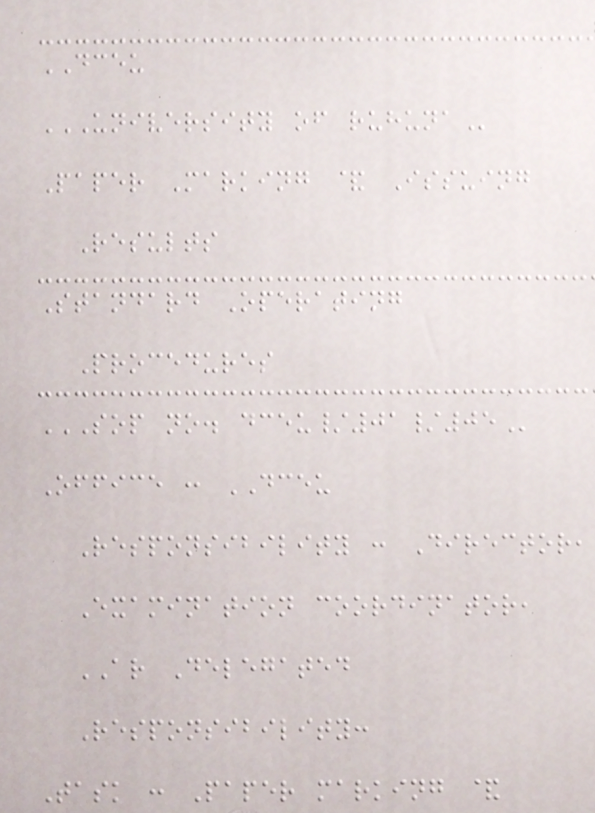DCEU
UNIVERSITY OF RUHUNA
Paper Marking & Issuing
Results
Standard Operating
Procedures
SOP NO. DCEU/01/05
Office : DCEU
Responsibility : Director,
Examination coordinator,
AR Delegated
Responsibility:
Task : Paper marking &
